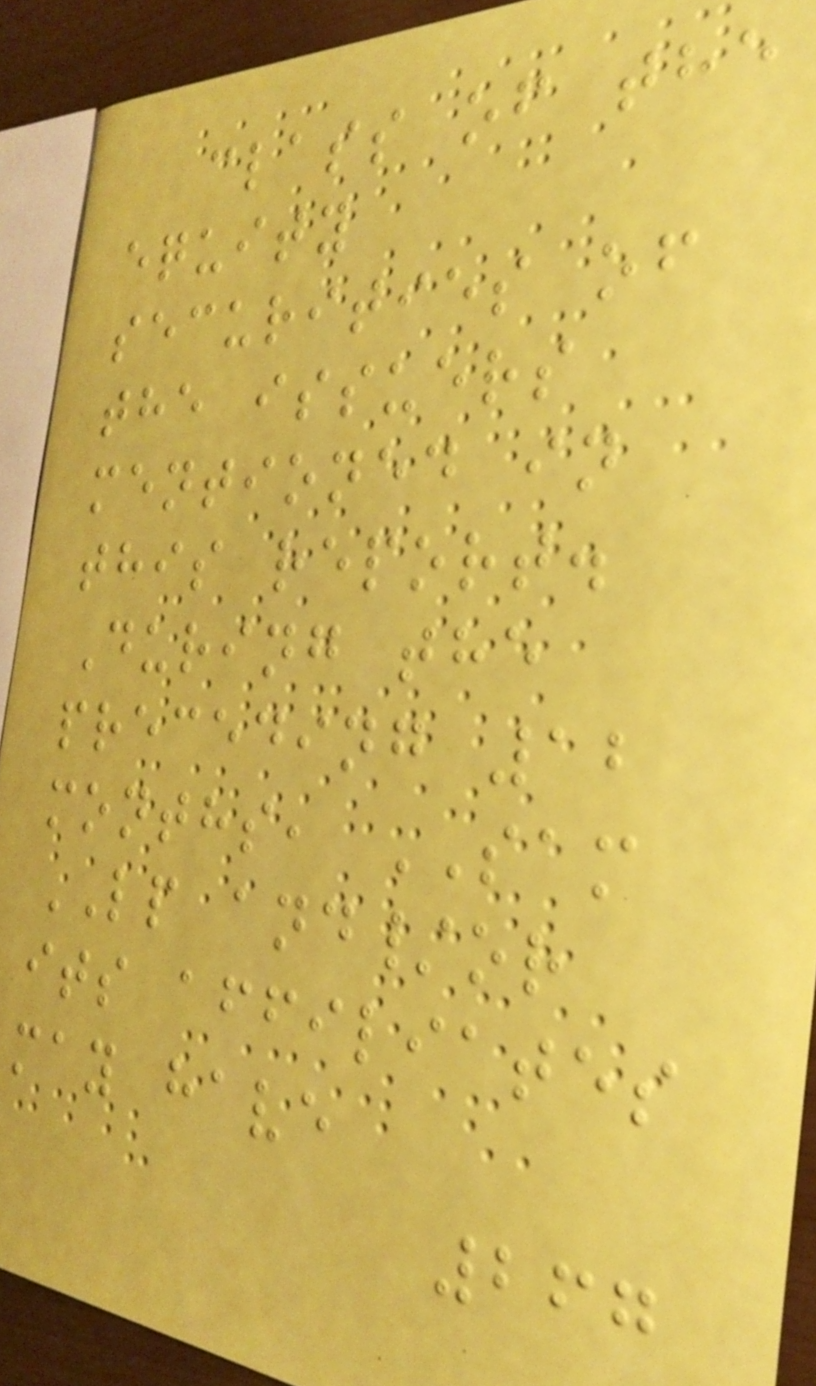class of the
equity
securities of
the issuers
mentioned in
this report.
During the
preceding 12
months, SAM
LP and/or
its affiliates
may have
267
